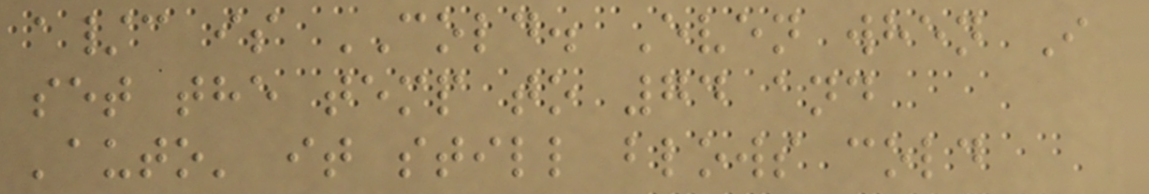a/c is COLD. Even when I
set the temp to 74 and
'auto' it still blows cold
